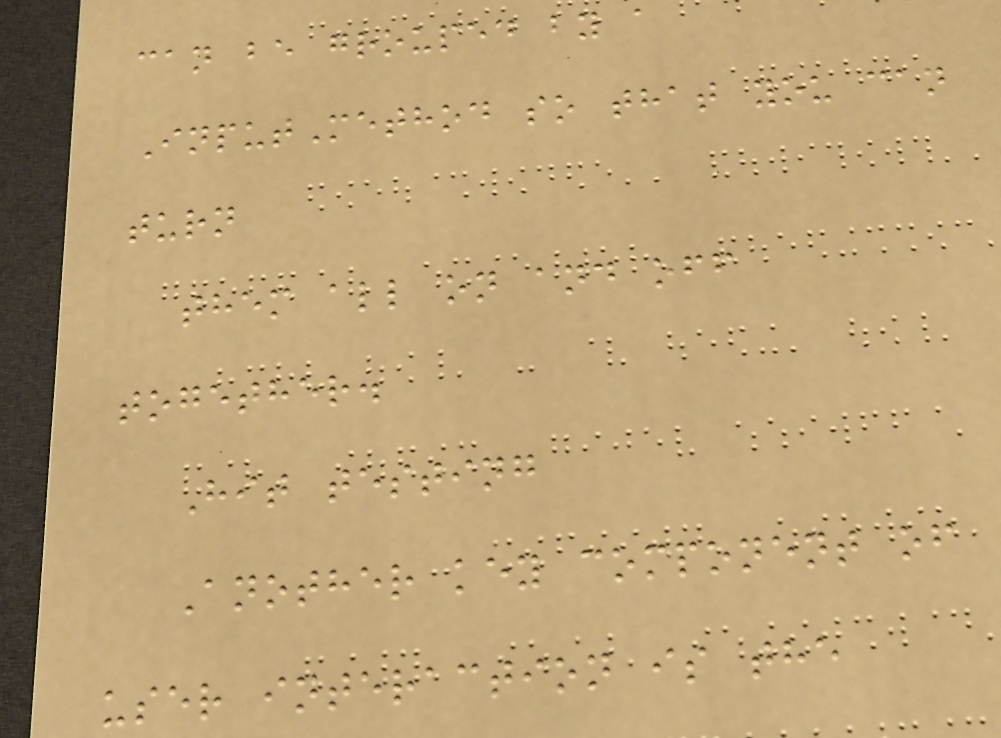can be grouped by a
InputMethod so that you can
turn
them all on and off
together.
Hit testing
Another key component of
user interaction is the
